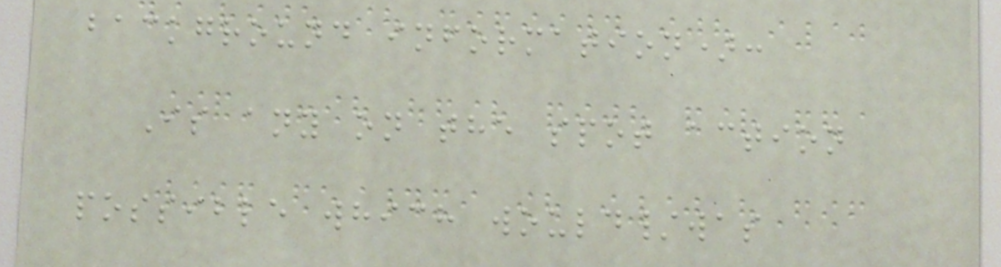background information):
Is any on the spot action
possible which would/was
